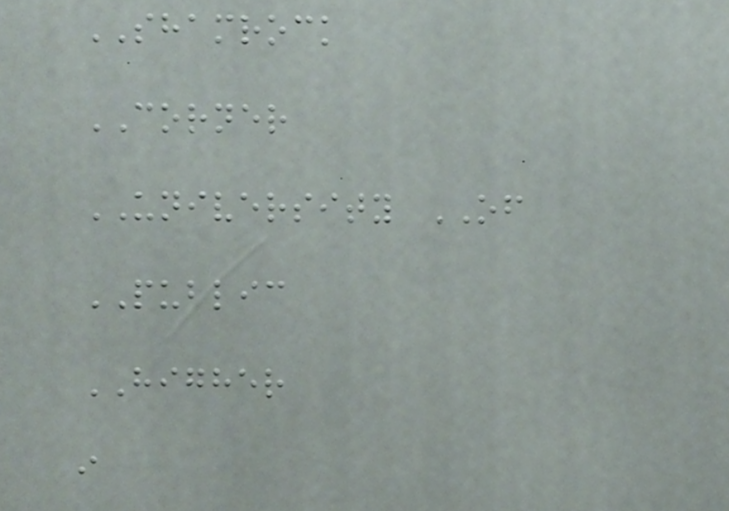SHAMROCK
CORNER
UNIVERSITY OF
PUBLIC
HIGHER
i
